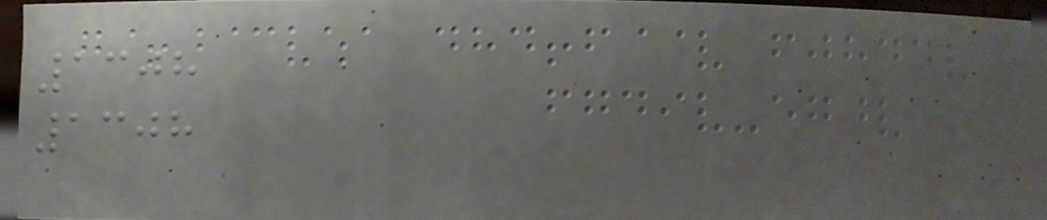1308
1308
